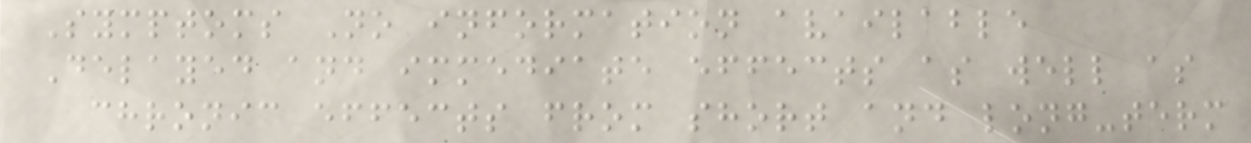Symptoms No information available
Delayed and immediate effects as well as
chronic effects from short and long-term
